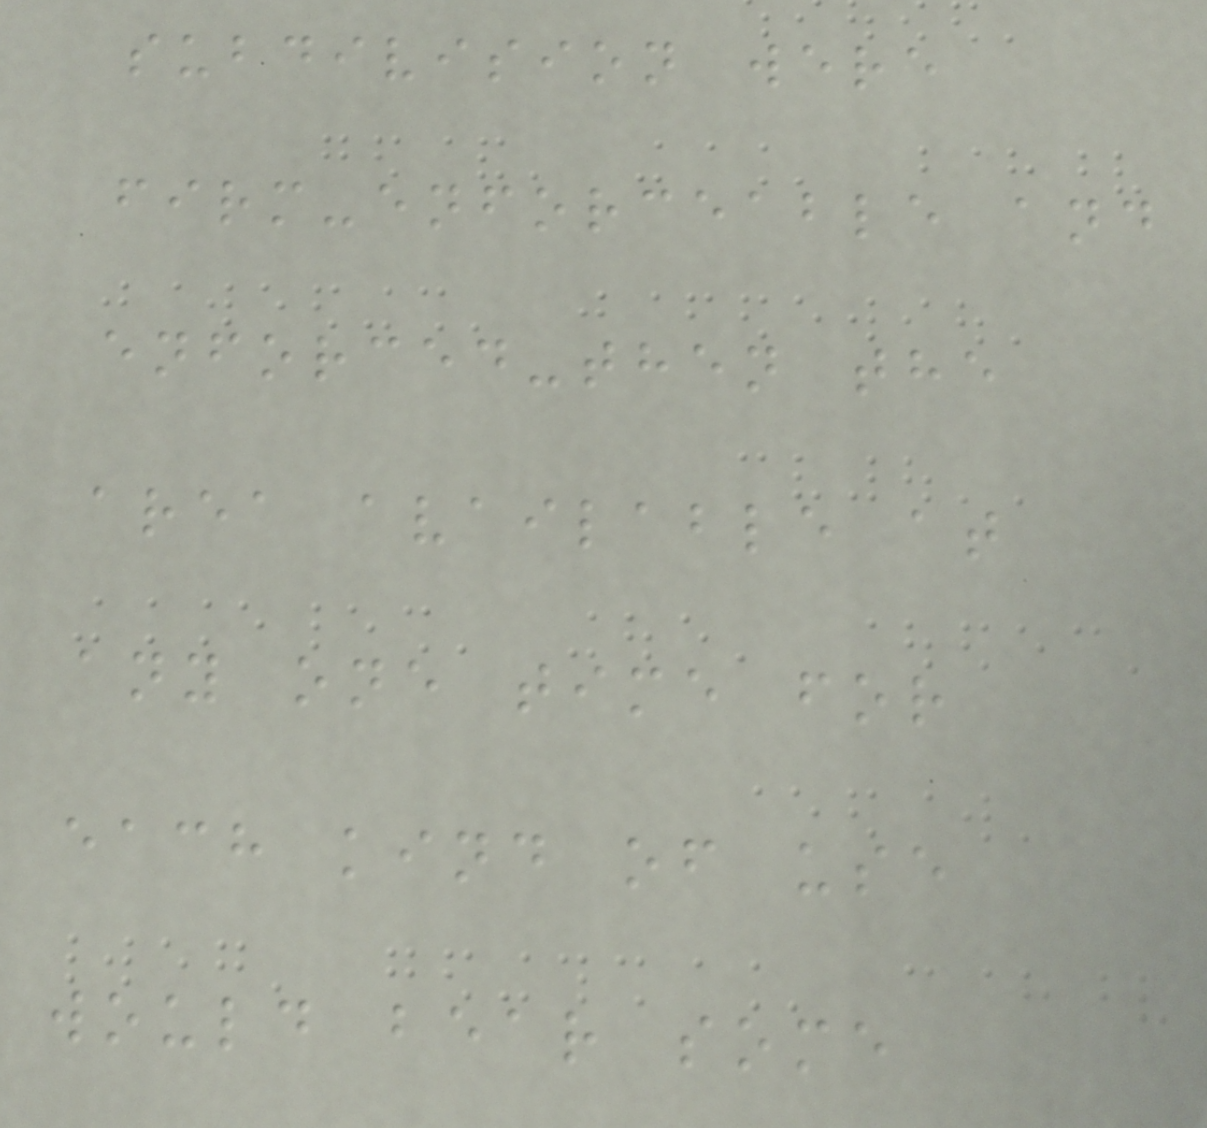subdivision were
firm-enforceable and
enforced-then the
area available at
any one time for
each kind of use
would bear some
